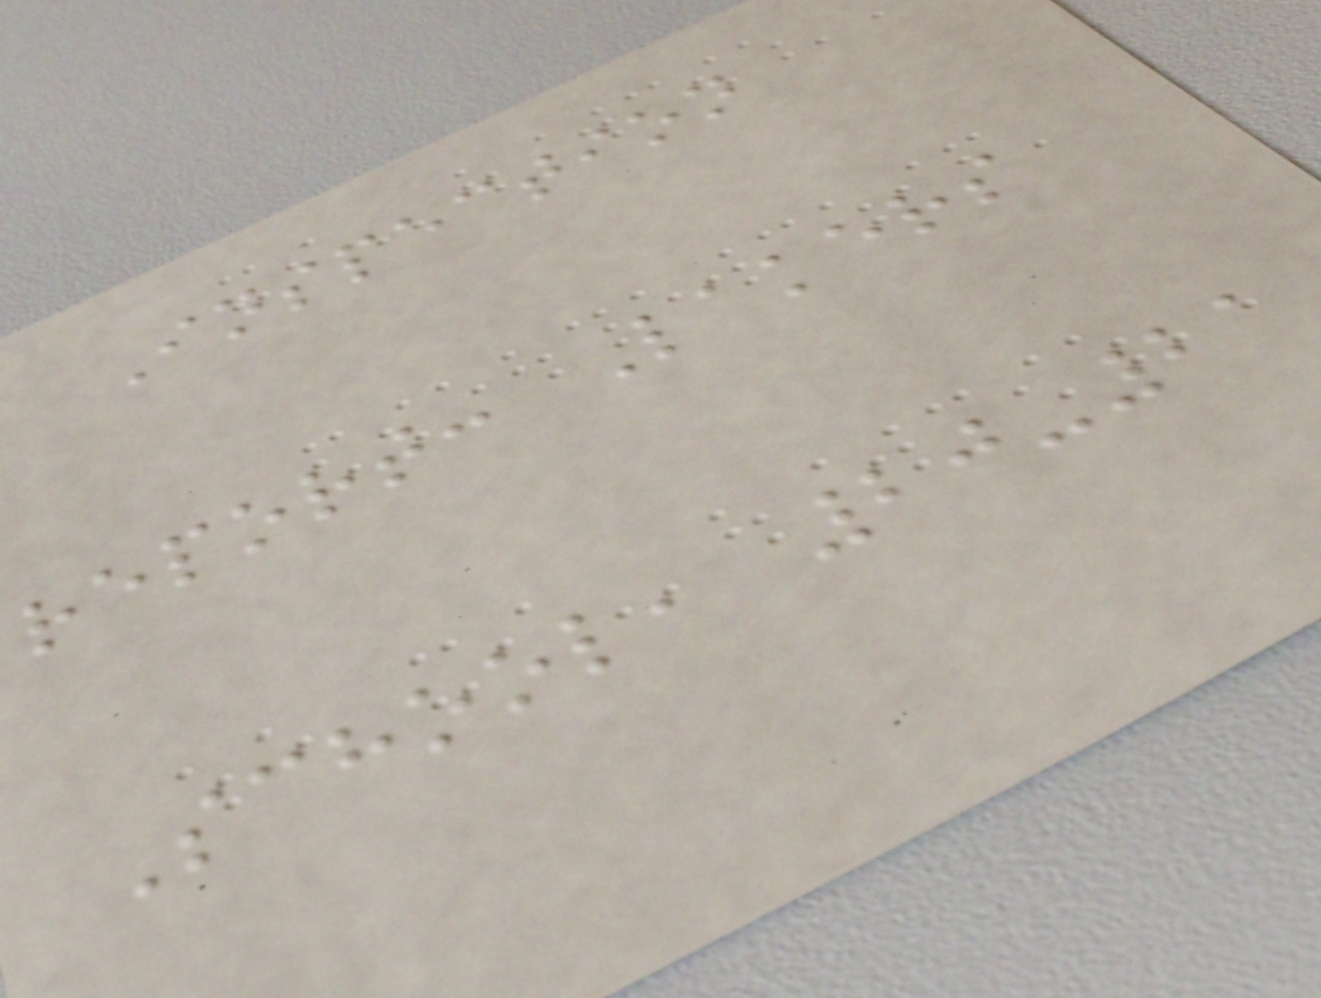Inspection
report: Lakers
School, 20-21
